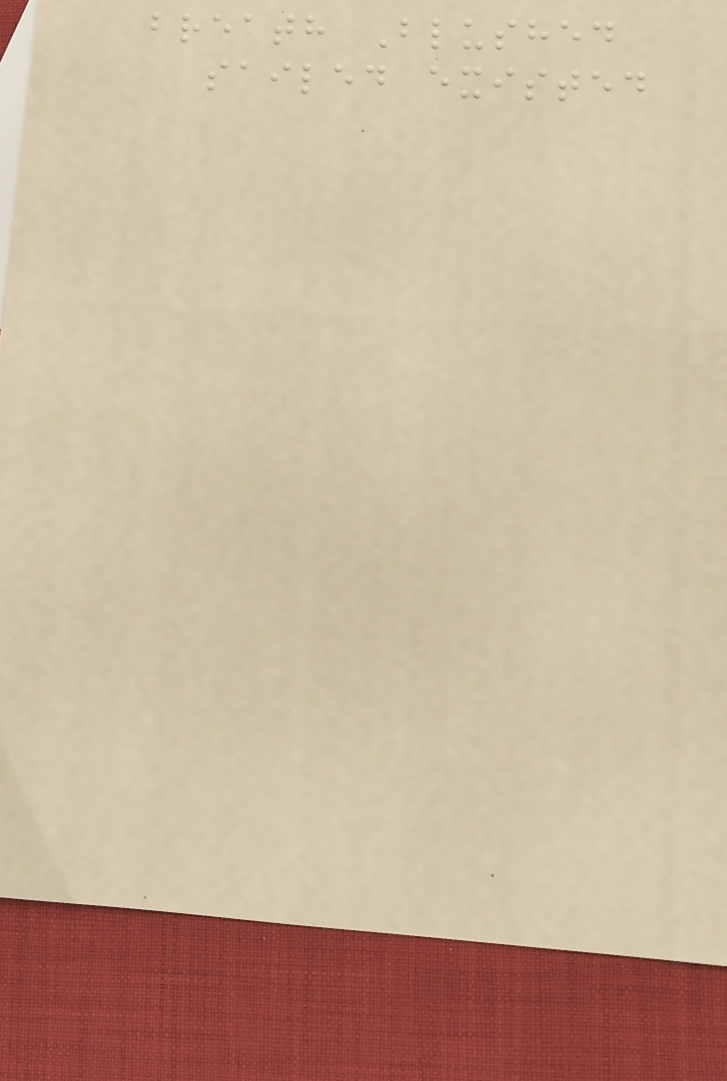breath Blushed
sailed existed
